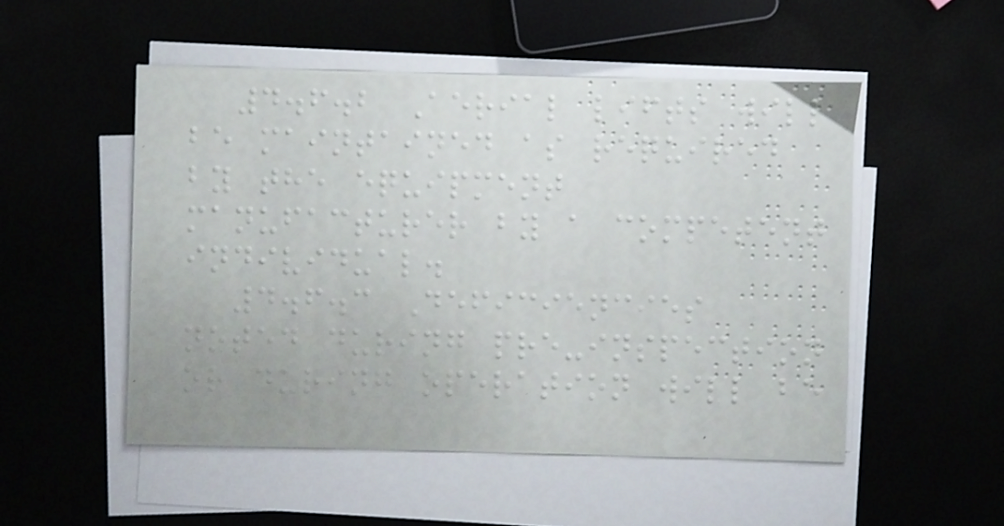4.6.2 Aerial lifts will
be maintained as required
by the equipment
manufacturer by a competent
individual.
4.6.3 Deficiencies
noted during pre-inspection
or during operation will be
